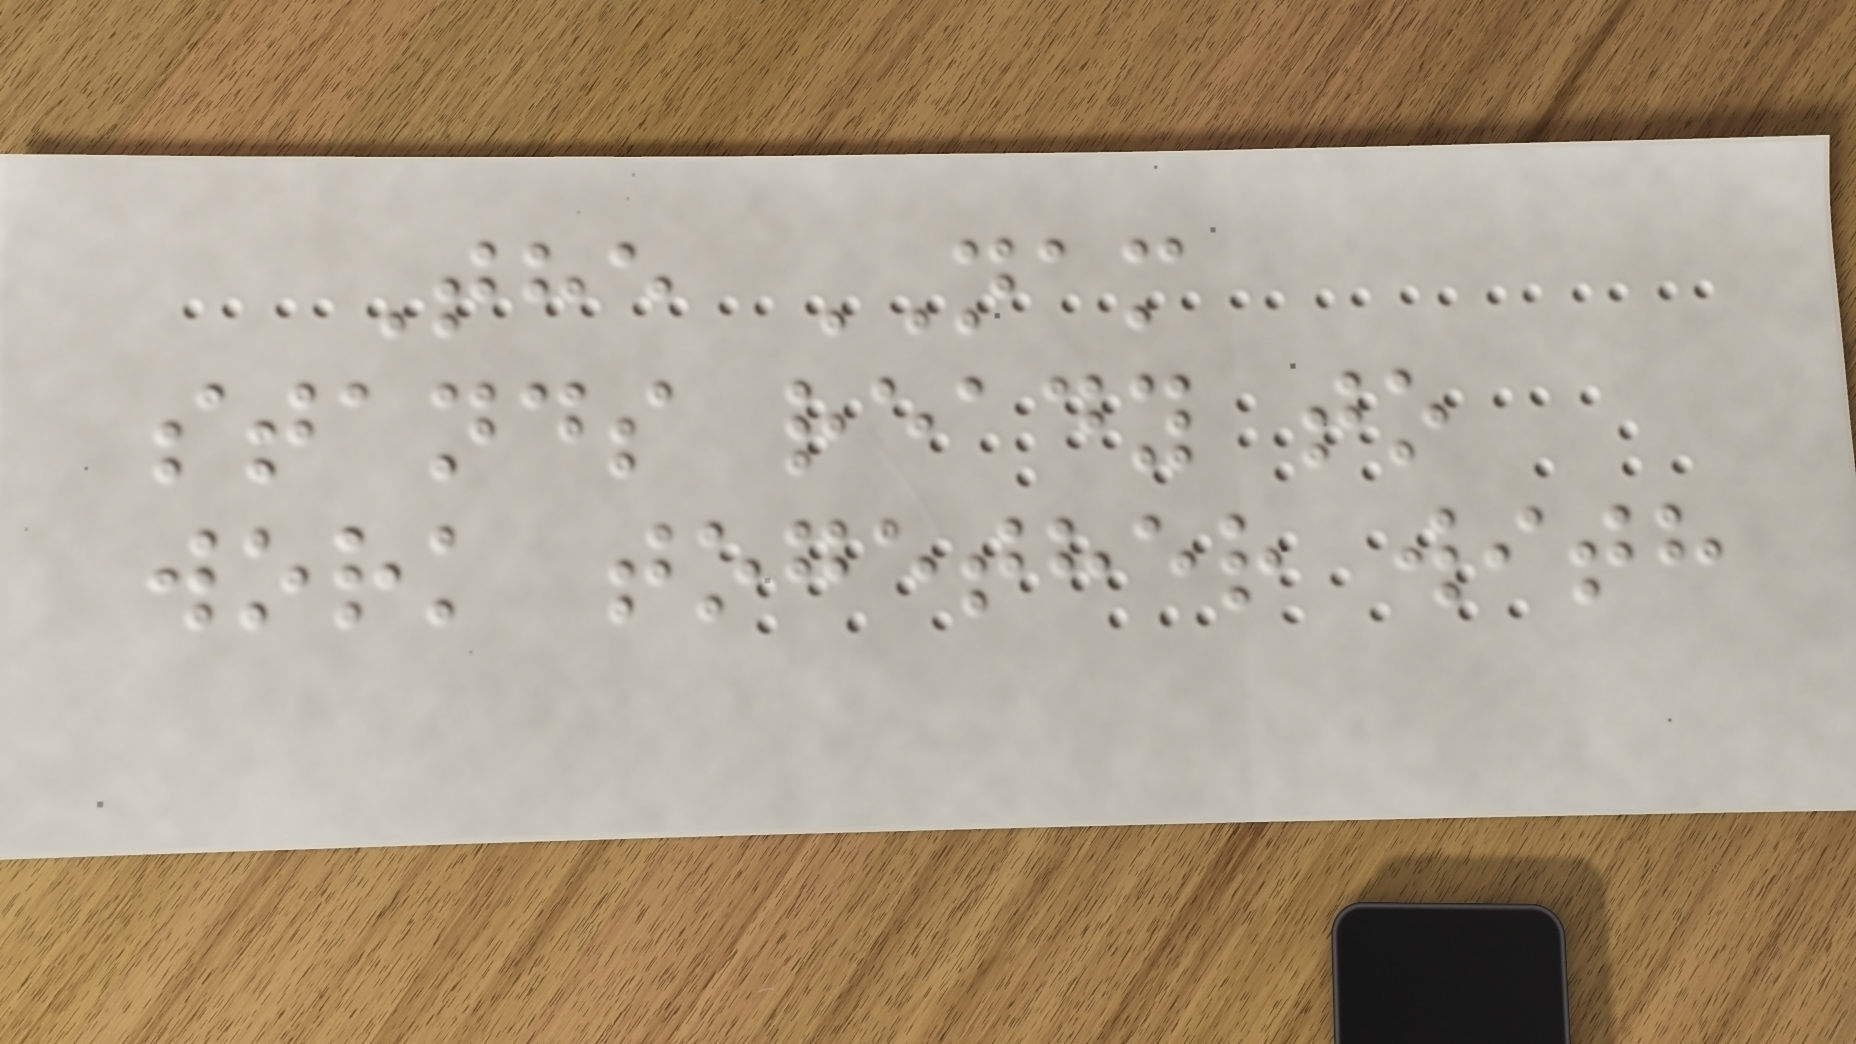The NAM
stands ready to
work together with
